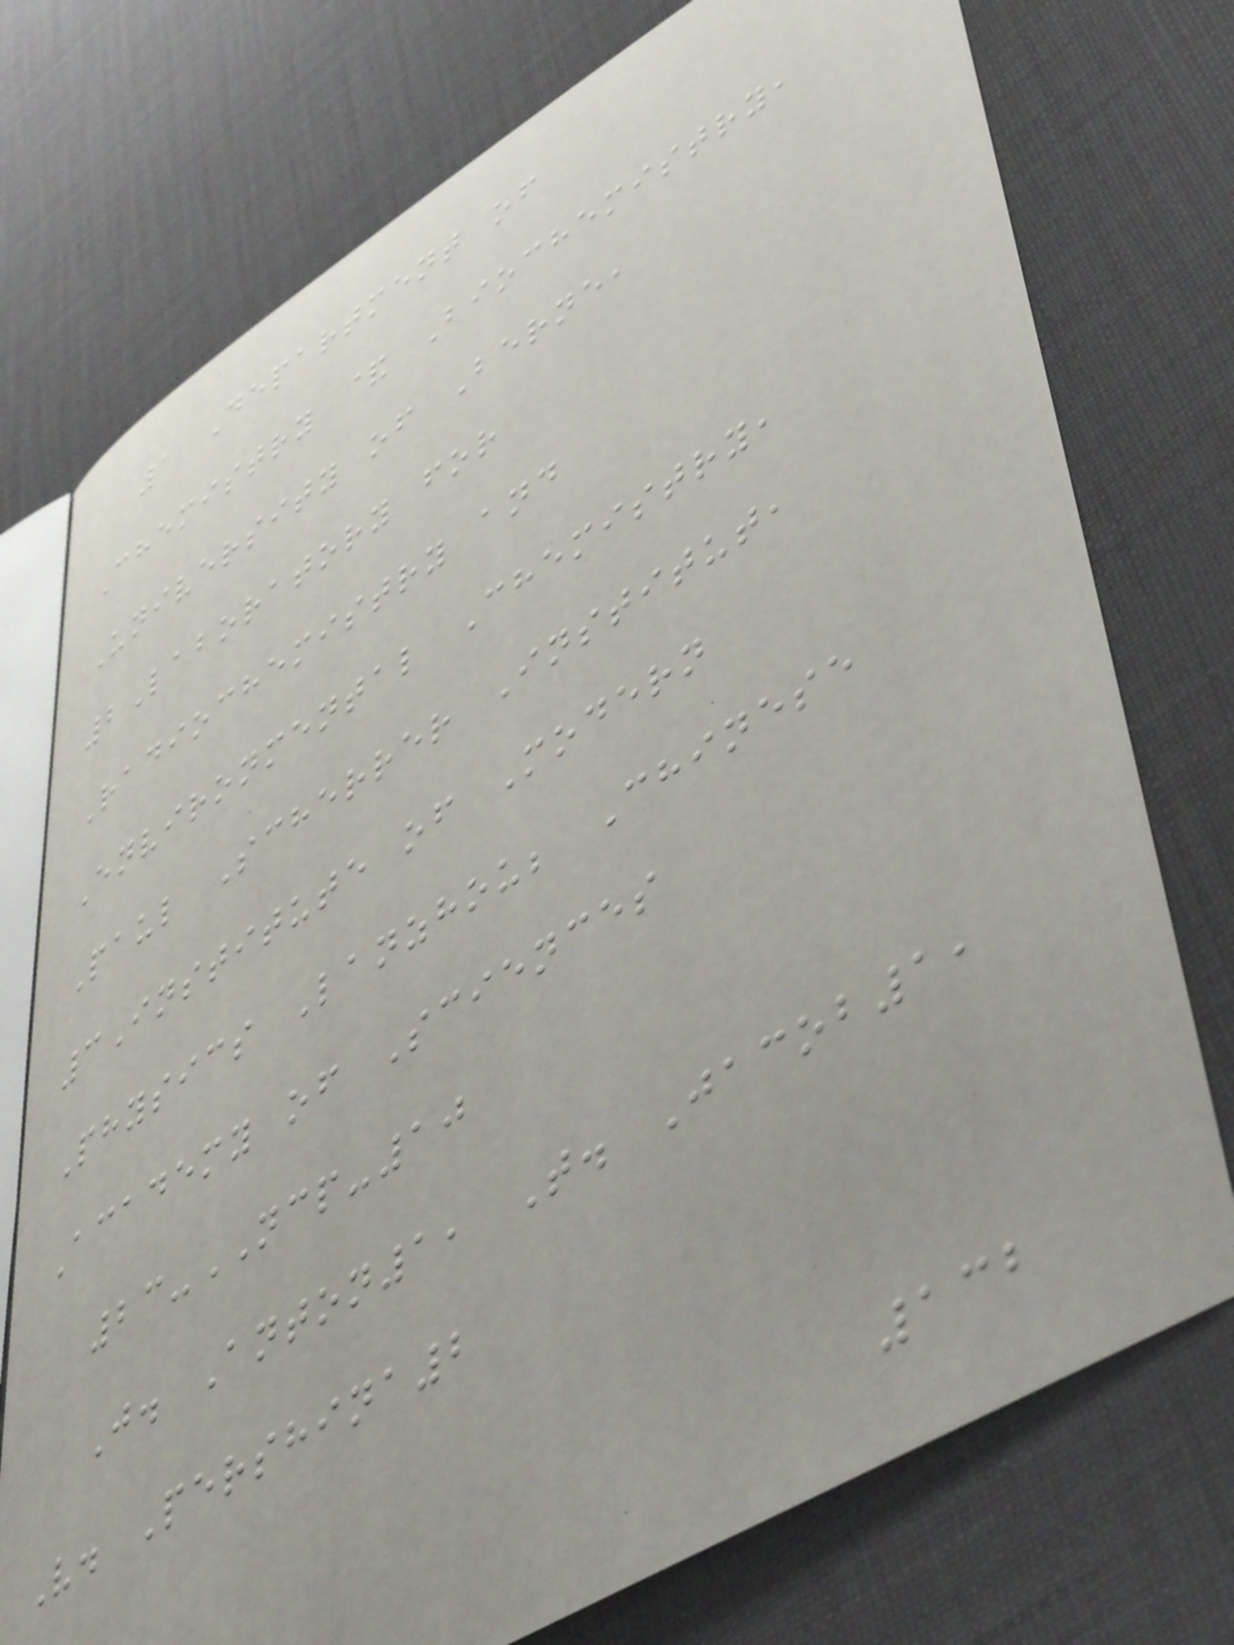1 Department of
Chemistry & Biochemistry,
University of Berne,
2Laboratory for
Radiochemistry and
Environmental Chemistry,
Paul Scherrer Institut,
3Institute of Modern
Physics Lanzhou; Chinese
Academy of Sciences
23-NCP-10
J. Anton1, T. Jacob1,
V. Pershina2
132
